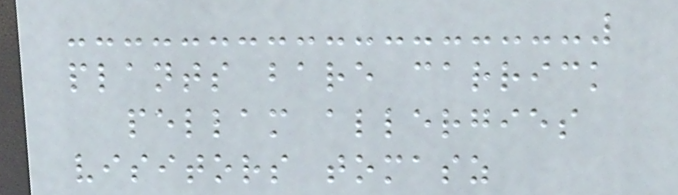plants bare carrick
pellam allergies
visitors tomasz
